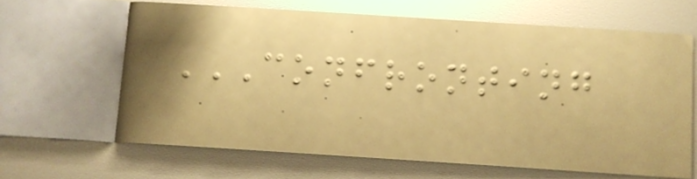CONFRONTING
